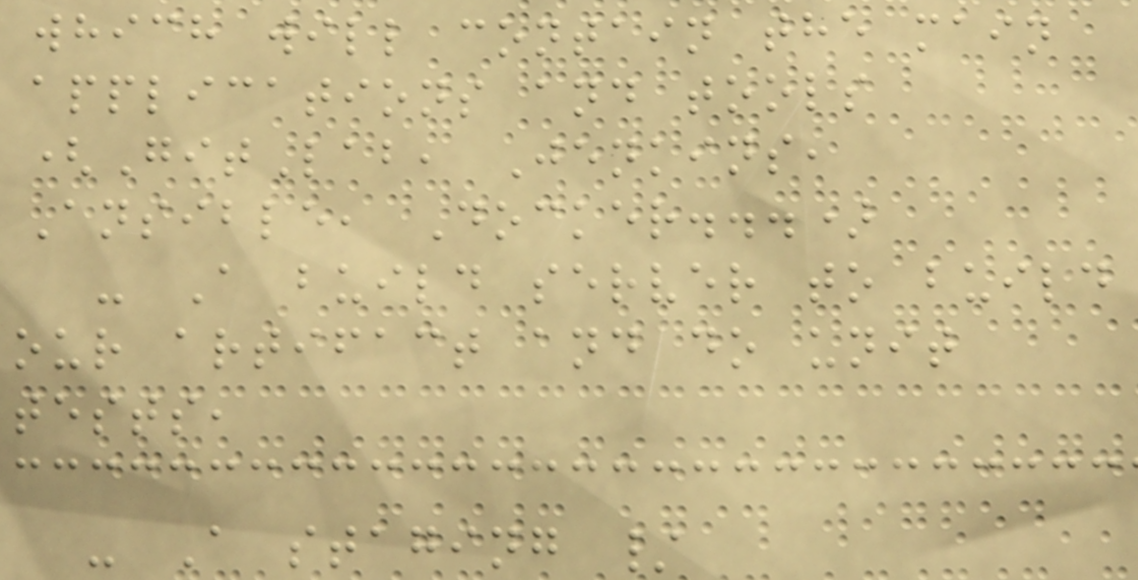which will contain the main
applications and tools
(GitLab, Jenkins,
Ansible, Docker...)
- A build server to build
our artifact and do unit
tests,
- A staging /
